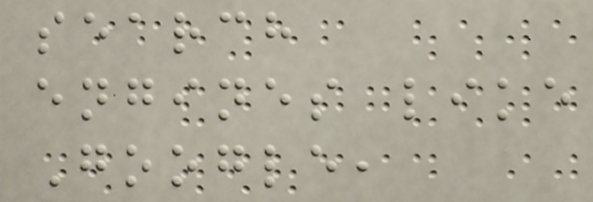search
engines like
Google,
